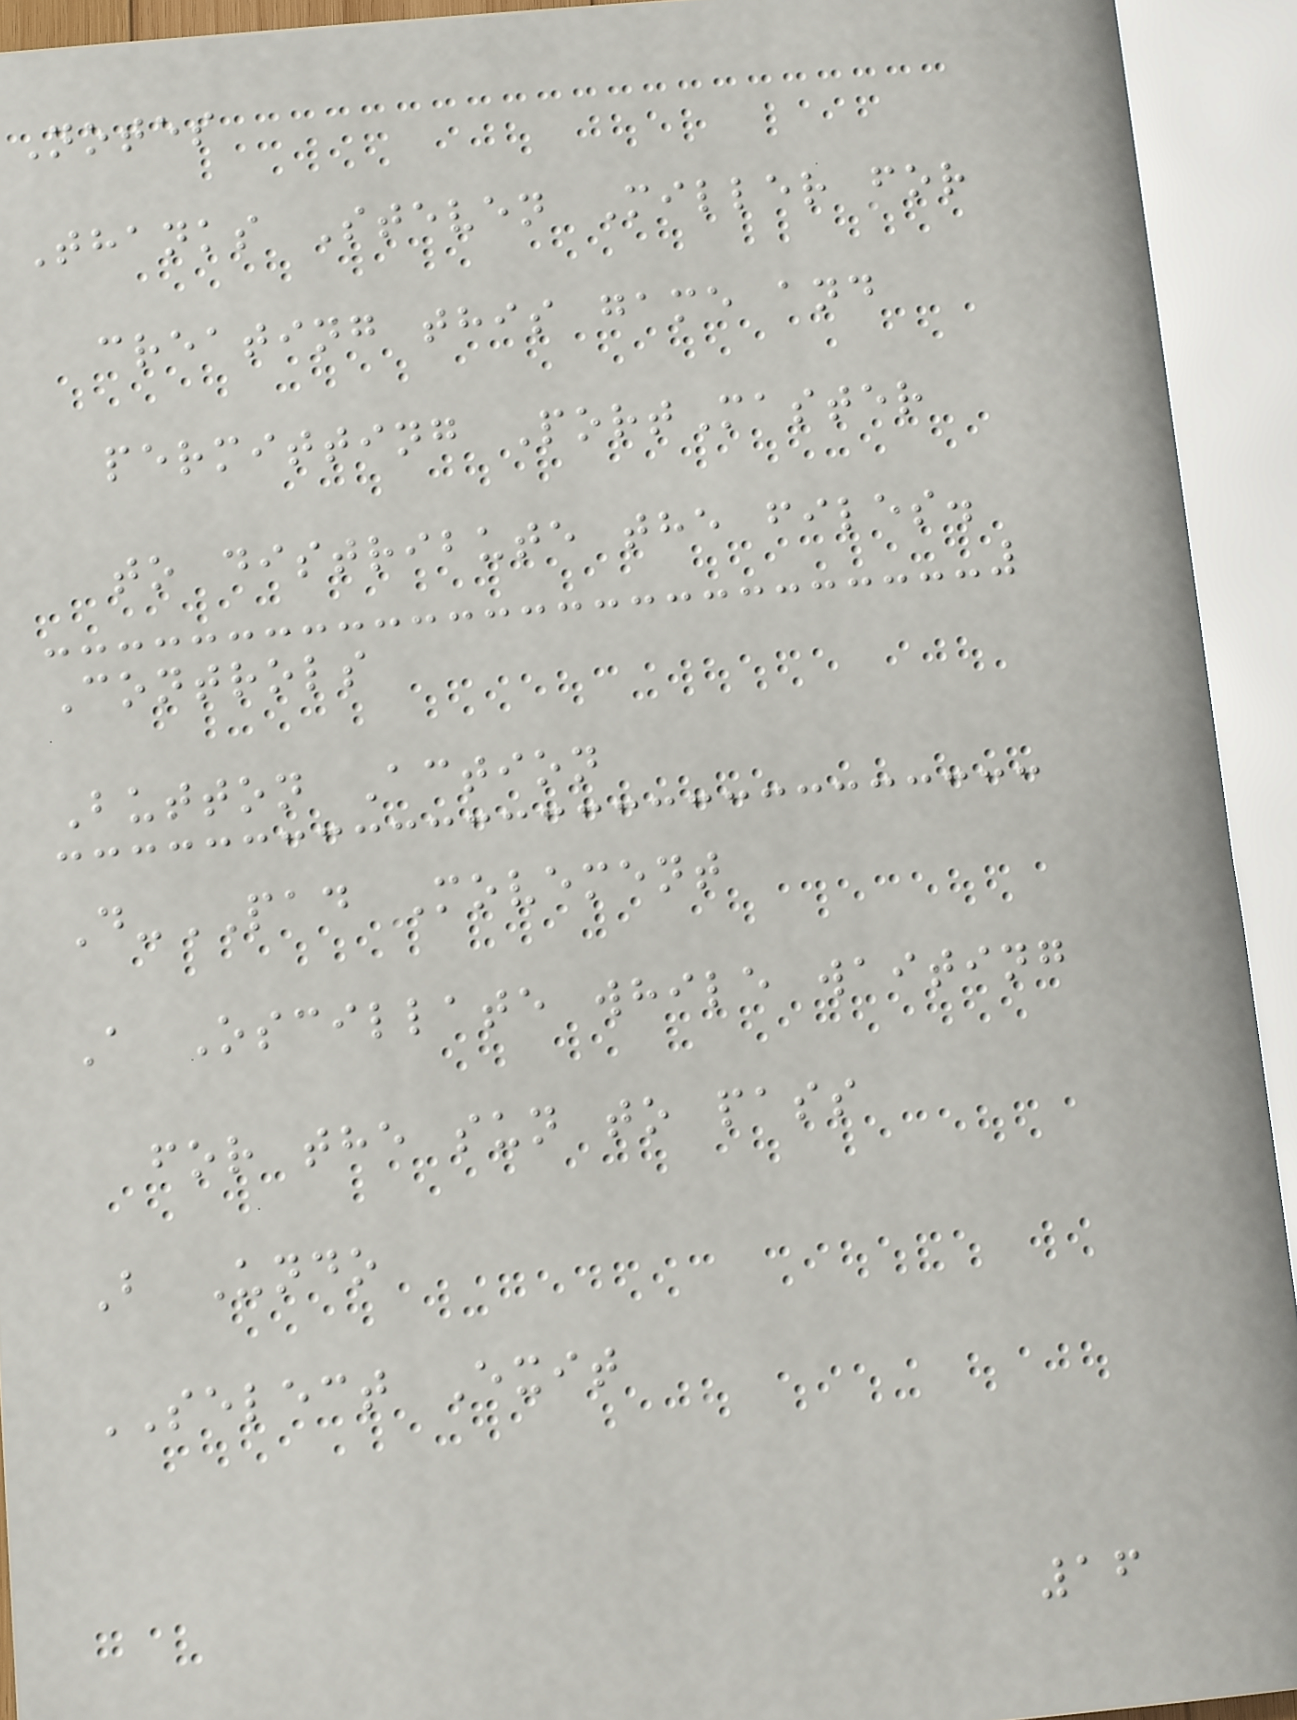Notes
Thanks Steven Miller for
creating this game and
permitting PortMaster
to distribute the files.
Controls
Button Action
D-PAD Movement
A Oscillate while waiting
for the sun to pass
B Undo
SELECT Exit
16
